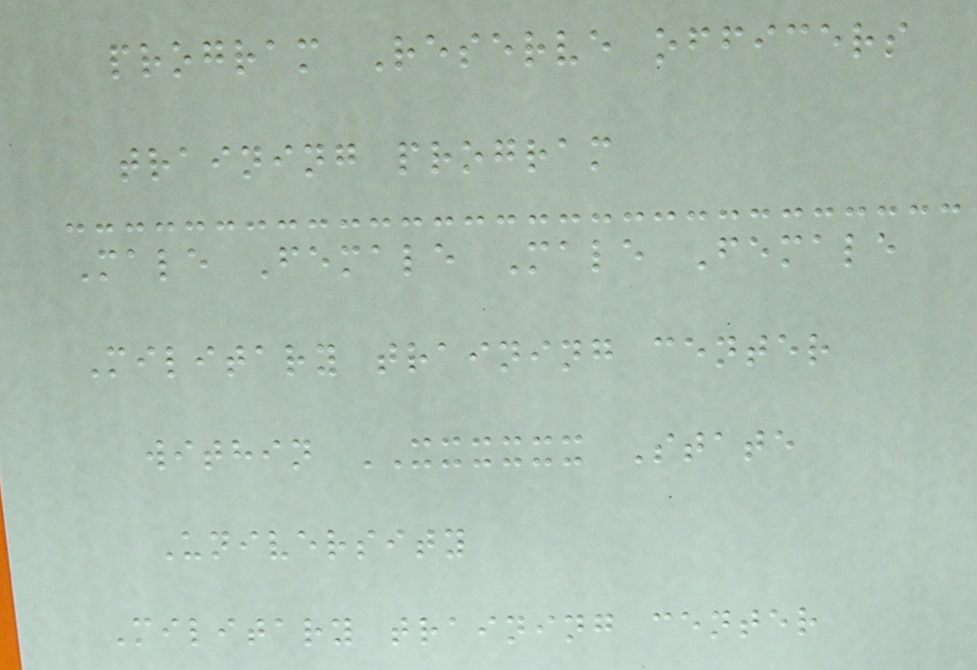program Reserve officers
training program
Male Female Male Female
Military training center
within XXXXXX State
University
Military training center
